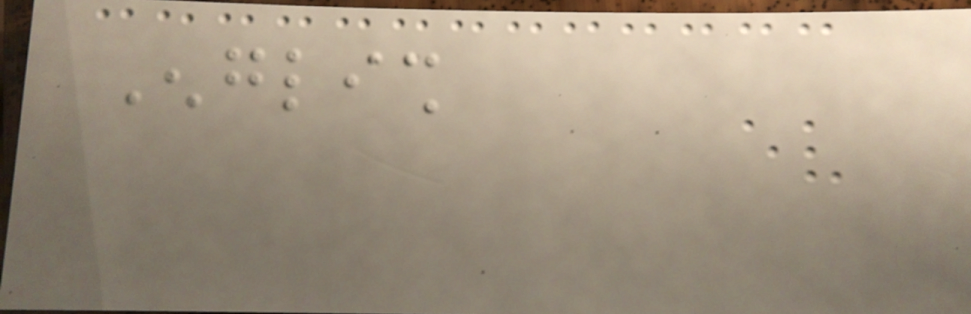English
